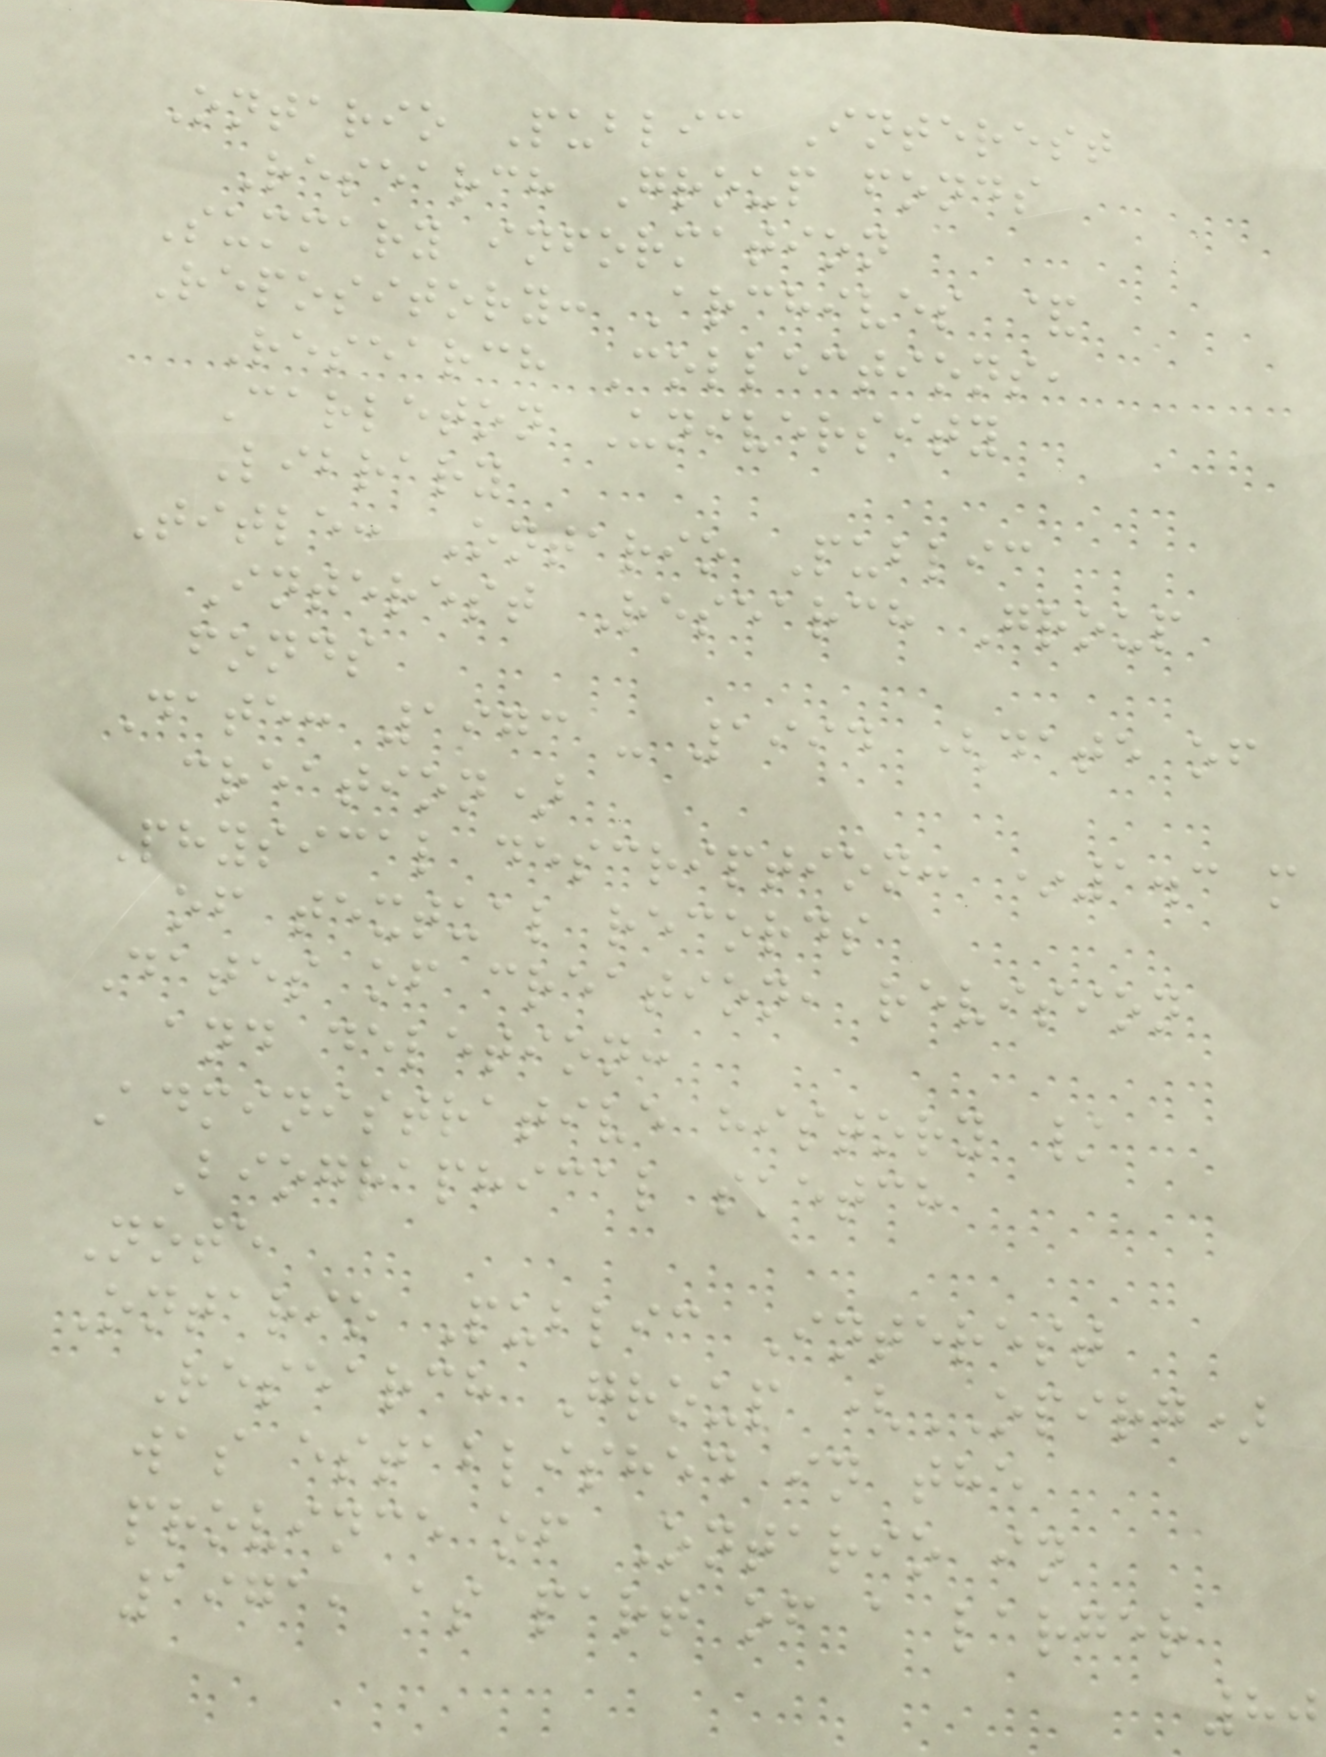Ontario Public Interest
Research Group fonds
Summary information
Repository: Archives &
Research Collections,
Carleton University
Library
Title: Ontario Public
Interest Research Group
fonds
Date: 1973 - 1994 (date of
creation)
Physical description: *1.3 m
of textual records
Dates of creation, revision
and deletion:
Administrative history /
Biographical sketch
Note
Ontario Public Interest
Research Group (OPIRG)
was established in the
province of Ontario in
1971, as part of a larger
80
